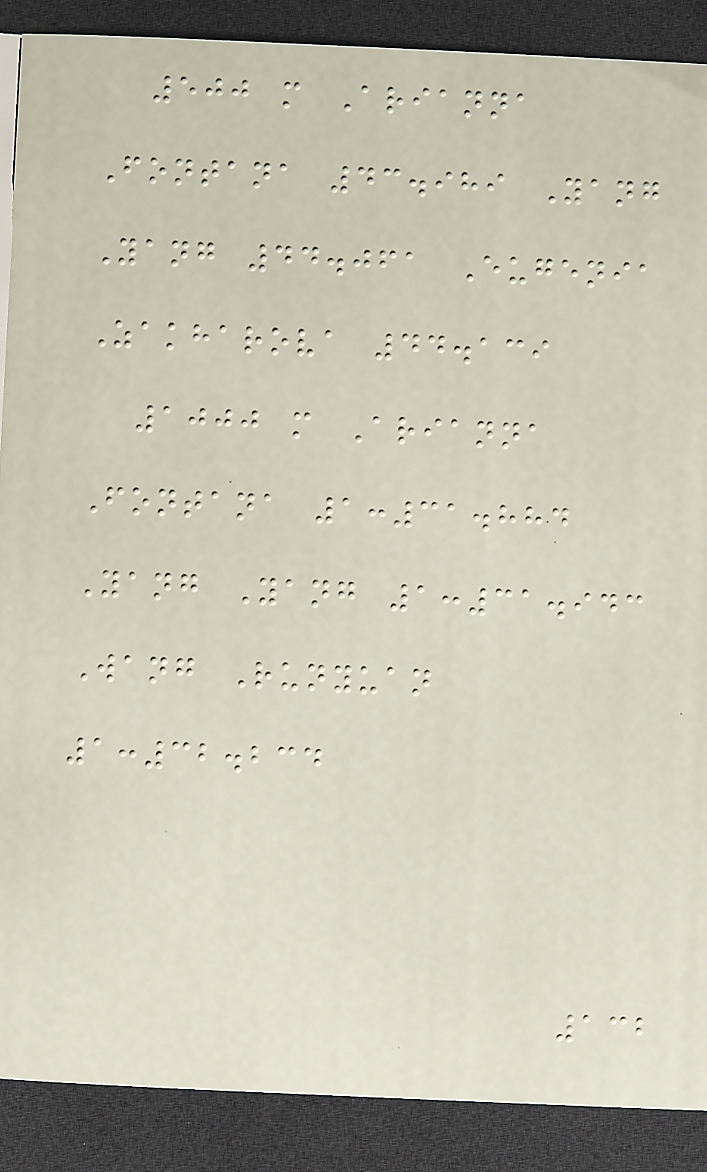500 m Arianna
Fontana 43.989 Yang
Yang 44.061 Eugenia
Zakharova 44.139
1000 m Arianna
Fontana 1:31.884
Yang Yang 1:31.943
Wang Runyuan
1:32.234
132
